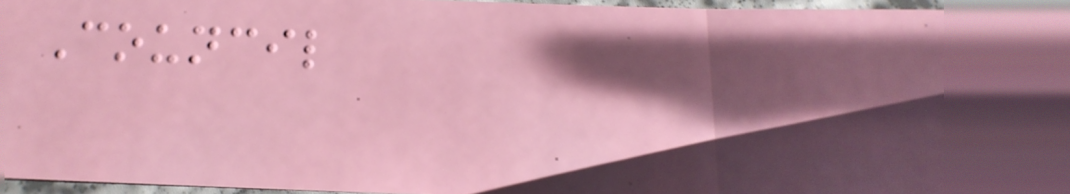Council
